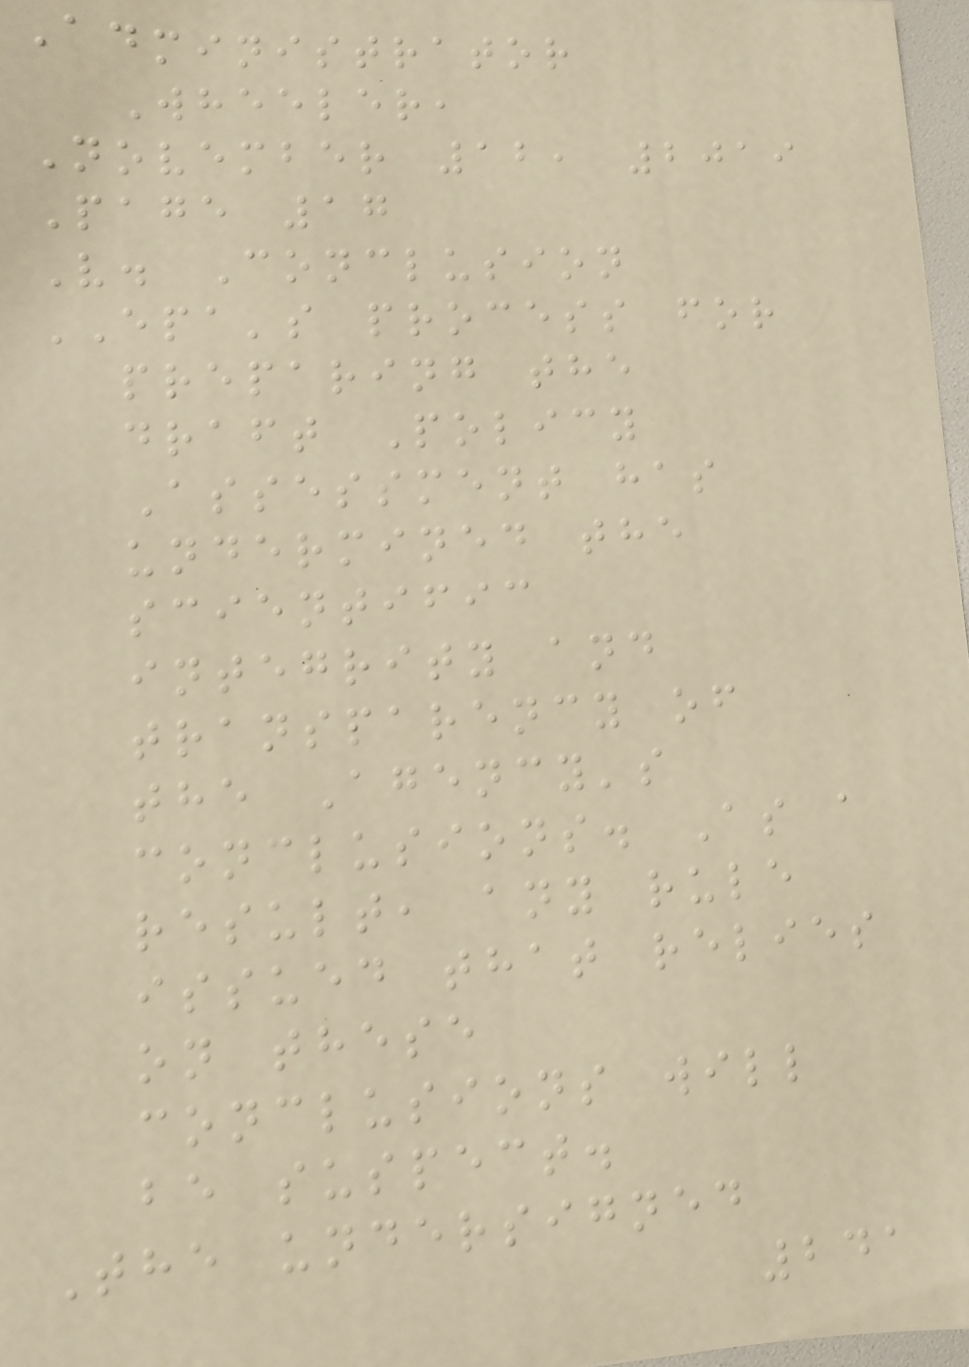Administrator
Wheeler,
November 12, 2019
Page 17
V. Conclusion
EPA's process for
preparing the
draft Policy
Assessment has
undermined the
scientific
integrity and
transparency of
the Agency's
conclusions. As a
result, any rule
issued that relies
on these
conclusions will
be suspect.
The undersigned
241
